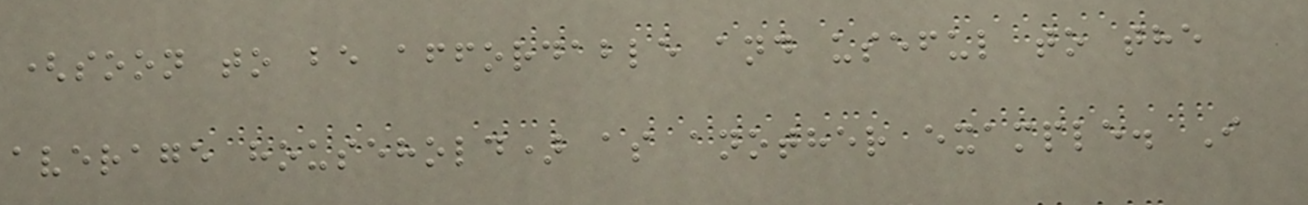(soon to be affordable and useful to the
average household) as another example. I
